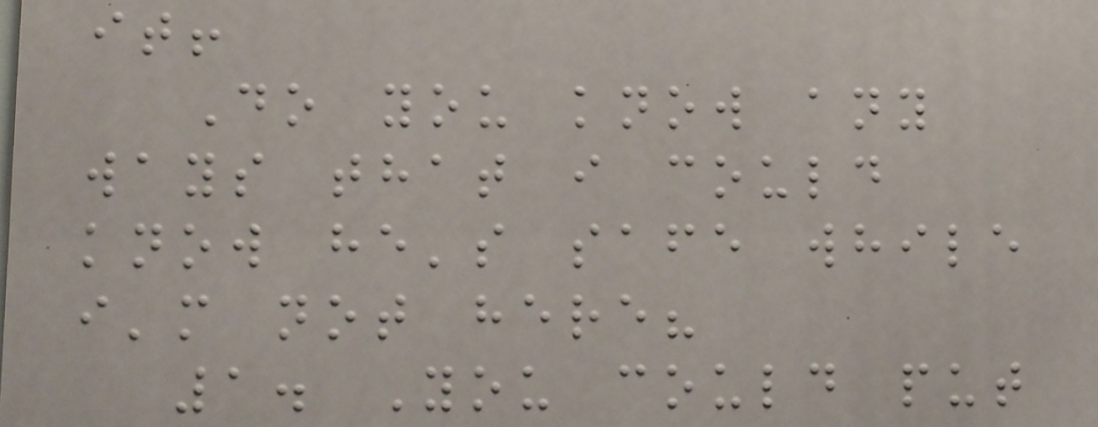it!
Do you know any
ways that i could
know he's safe while
i'm not here?
1. You could put
